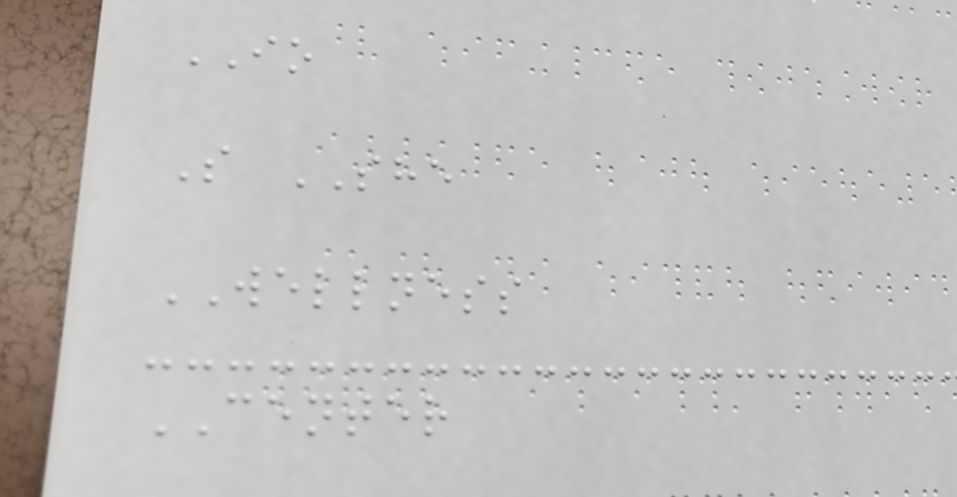IO
S SHE
WELLNESS
CENTER
